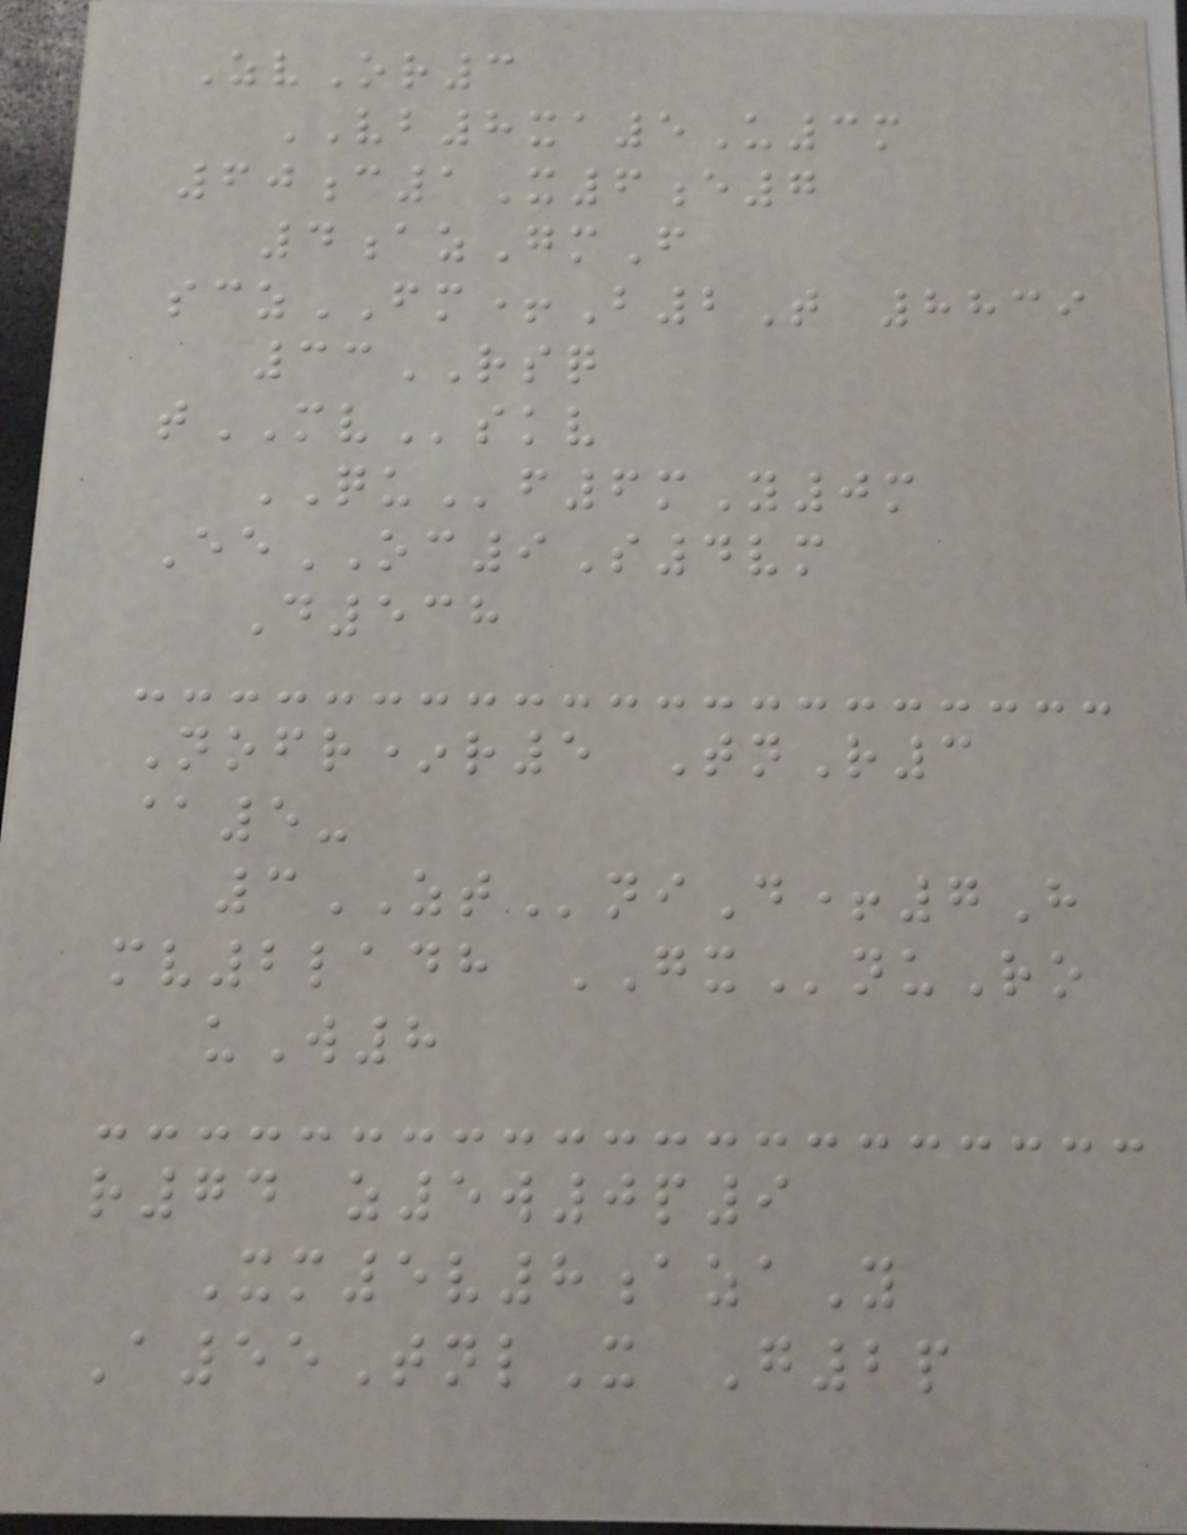ZvOr3
VB8xa5U3m
60c1X6e7
4azGmF
sczFM+B2T 8839
33RSQ
tMVskv
QUf6mY0m
EeOC9S4vm
D538
Nofr*r5 TnR3
@5-
3ZTniD+7H
mv2ladh GXnuRo
uW8
r74 z5w0p9
Xm5v8azaY
A55TnlX G2p
